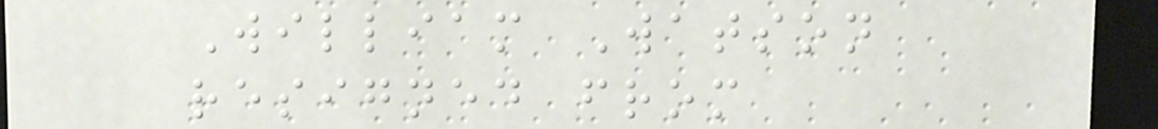William Watson
resigned from
